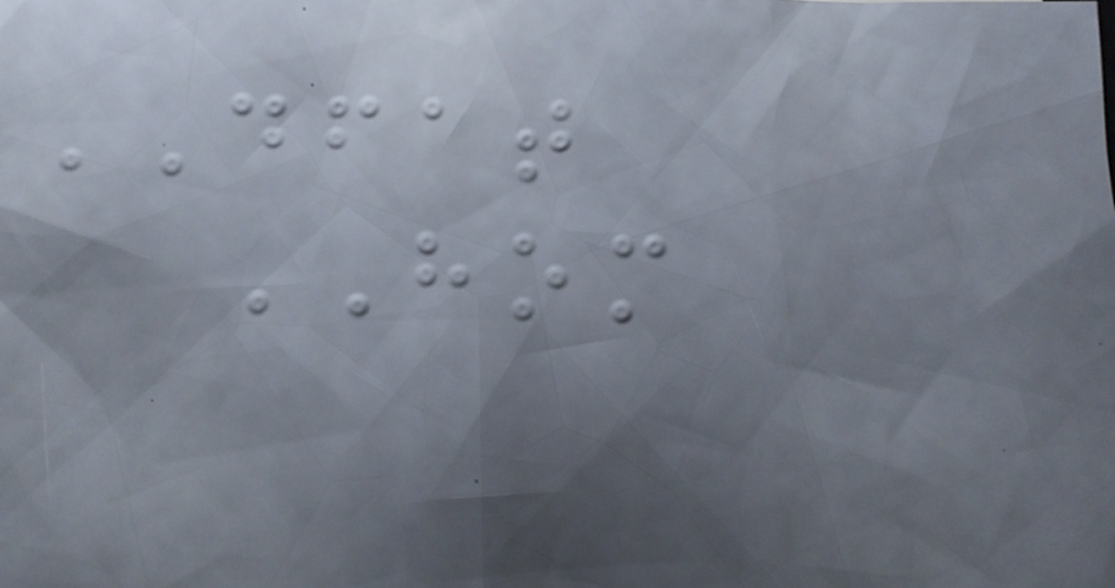DFAT
HOM
